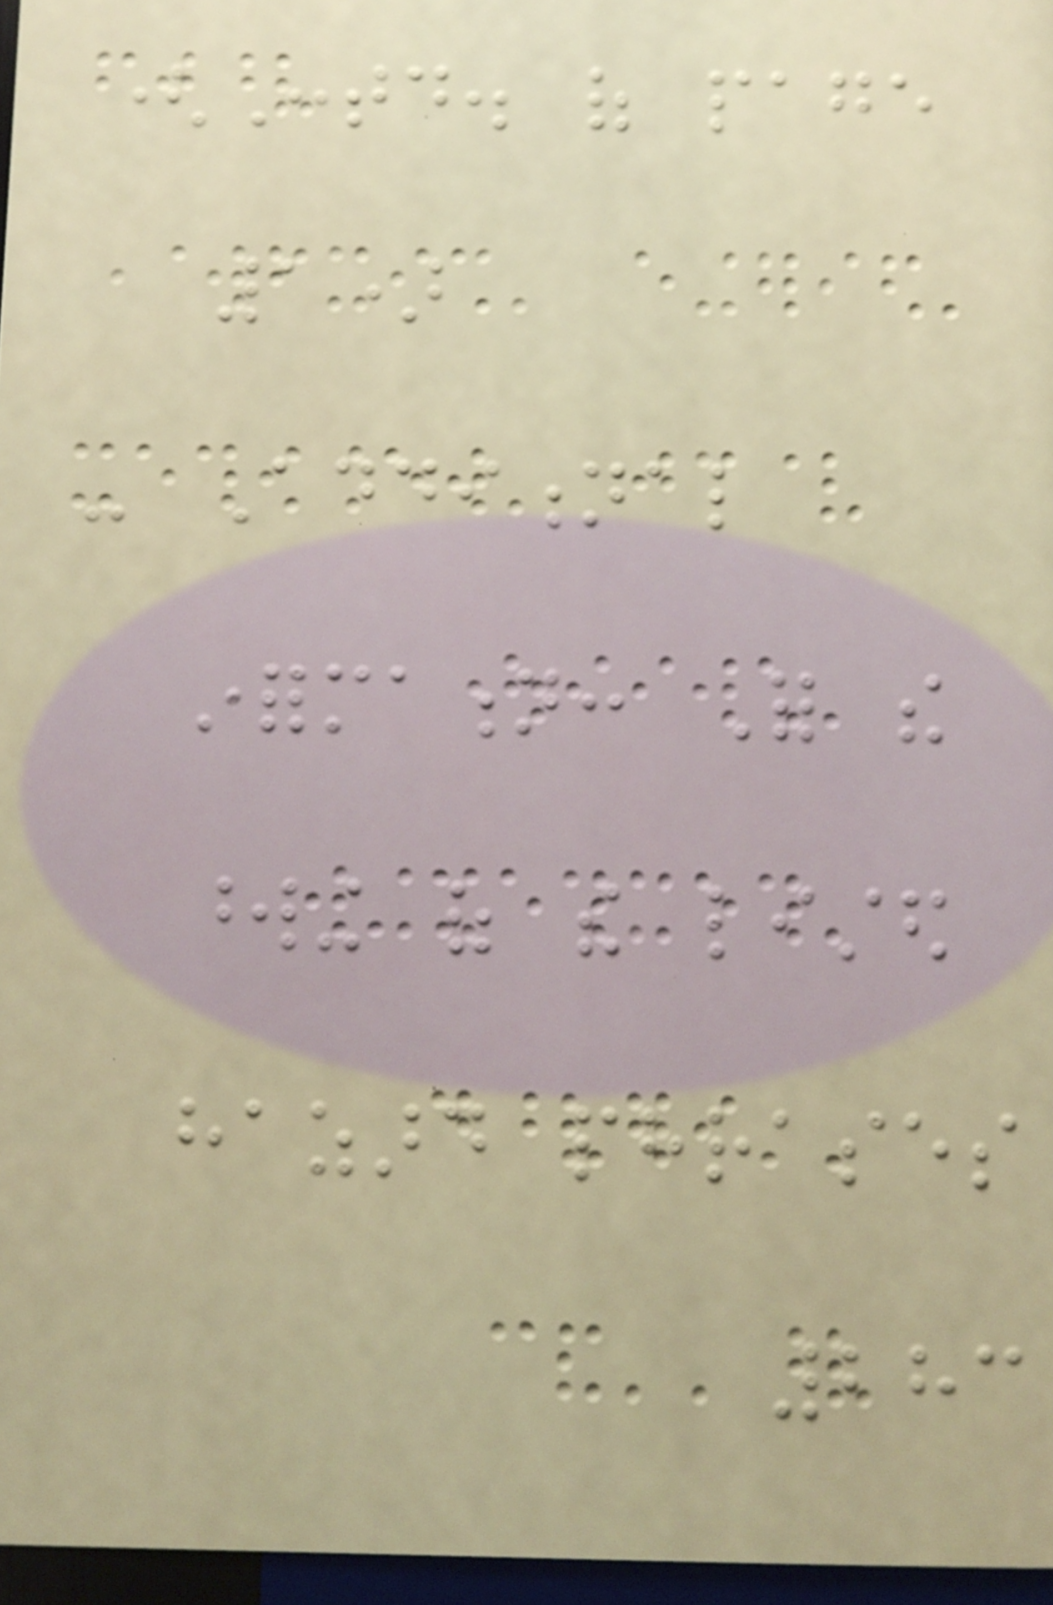(Contd. of page
1)
- Additional
information: For the
wording of the listed
hazard phrases
283
